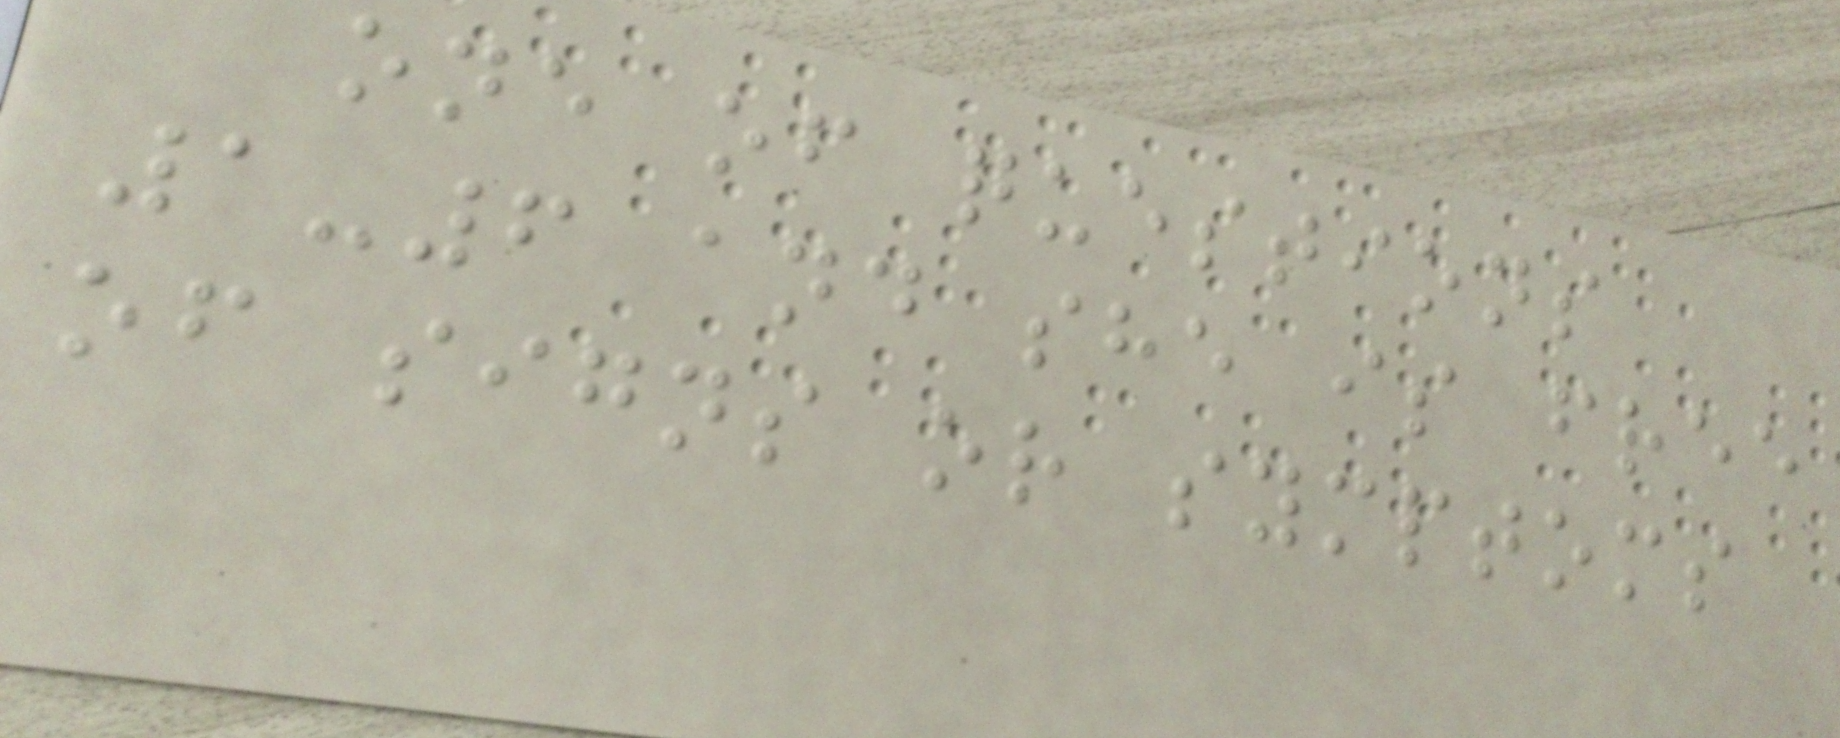one of questions
1-6 and she is free
of signs or symptoms
